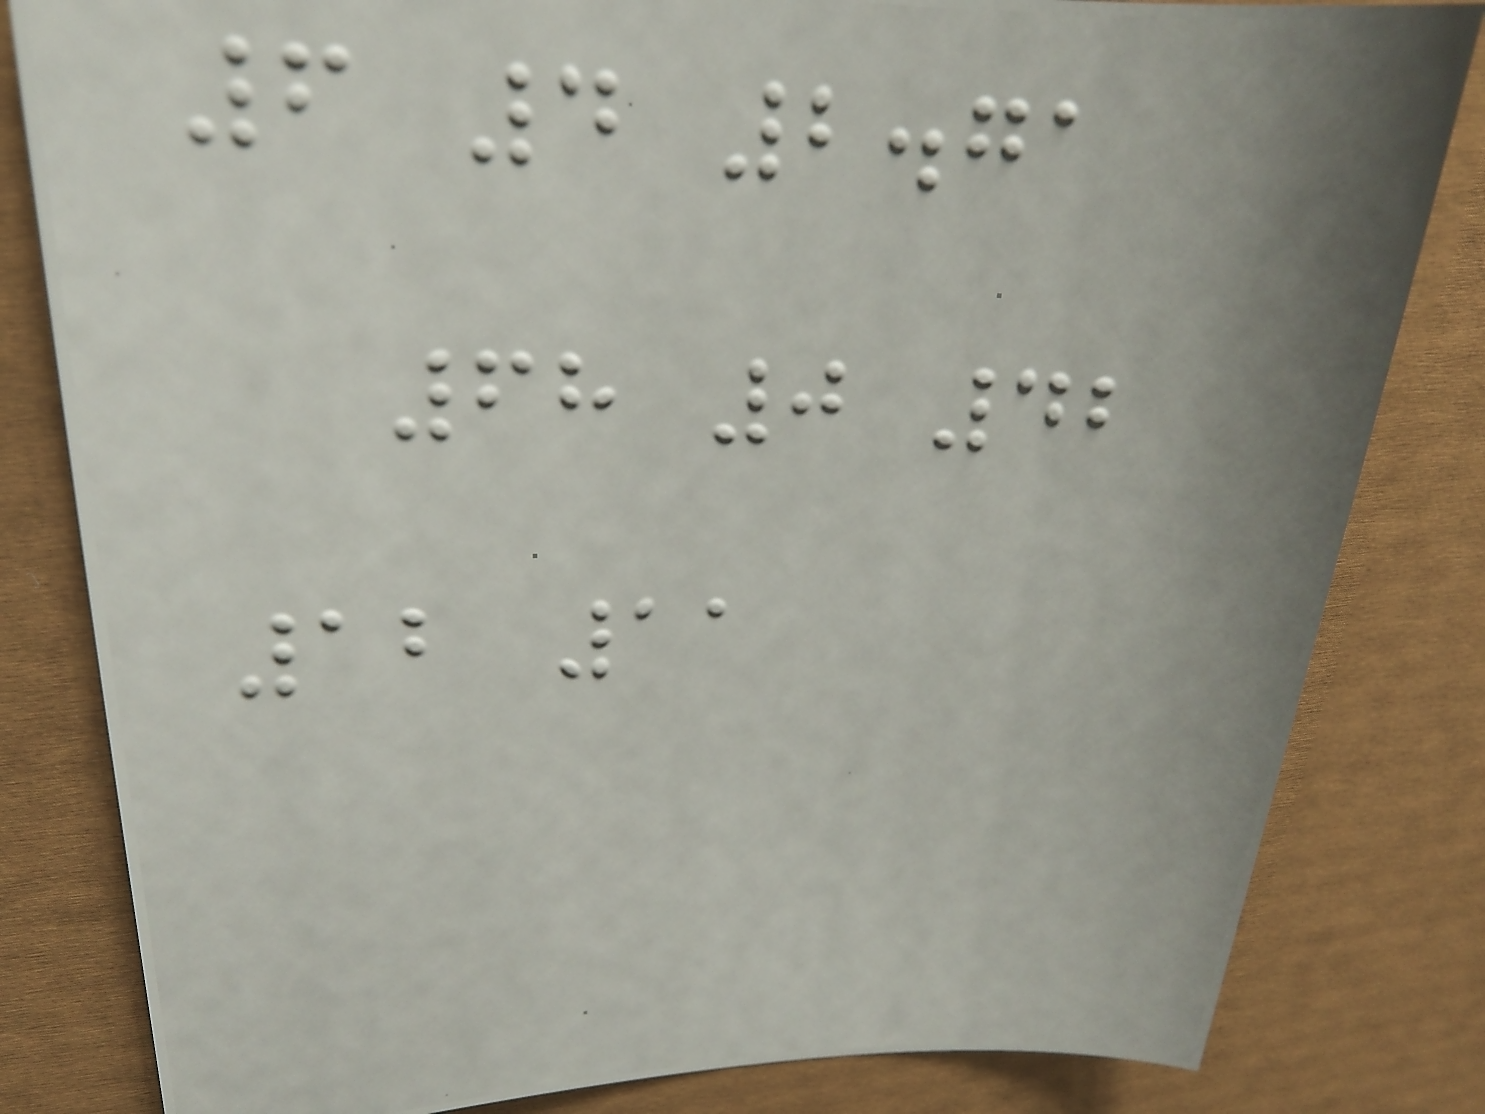6 4 2.71
68 0 42
12 11
